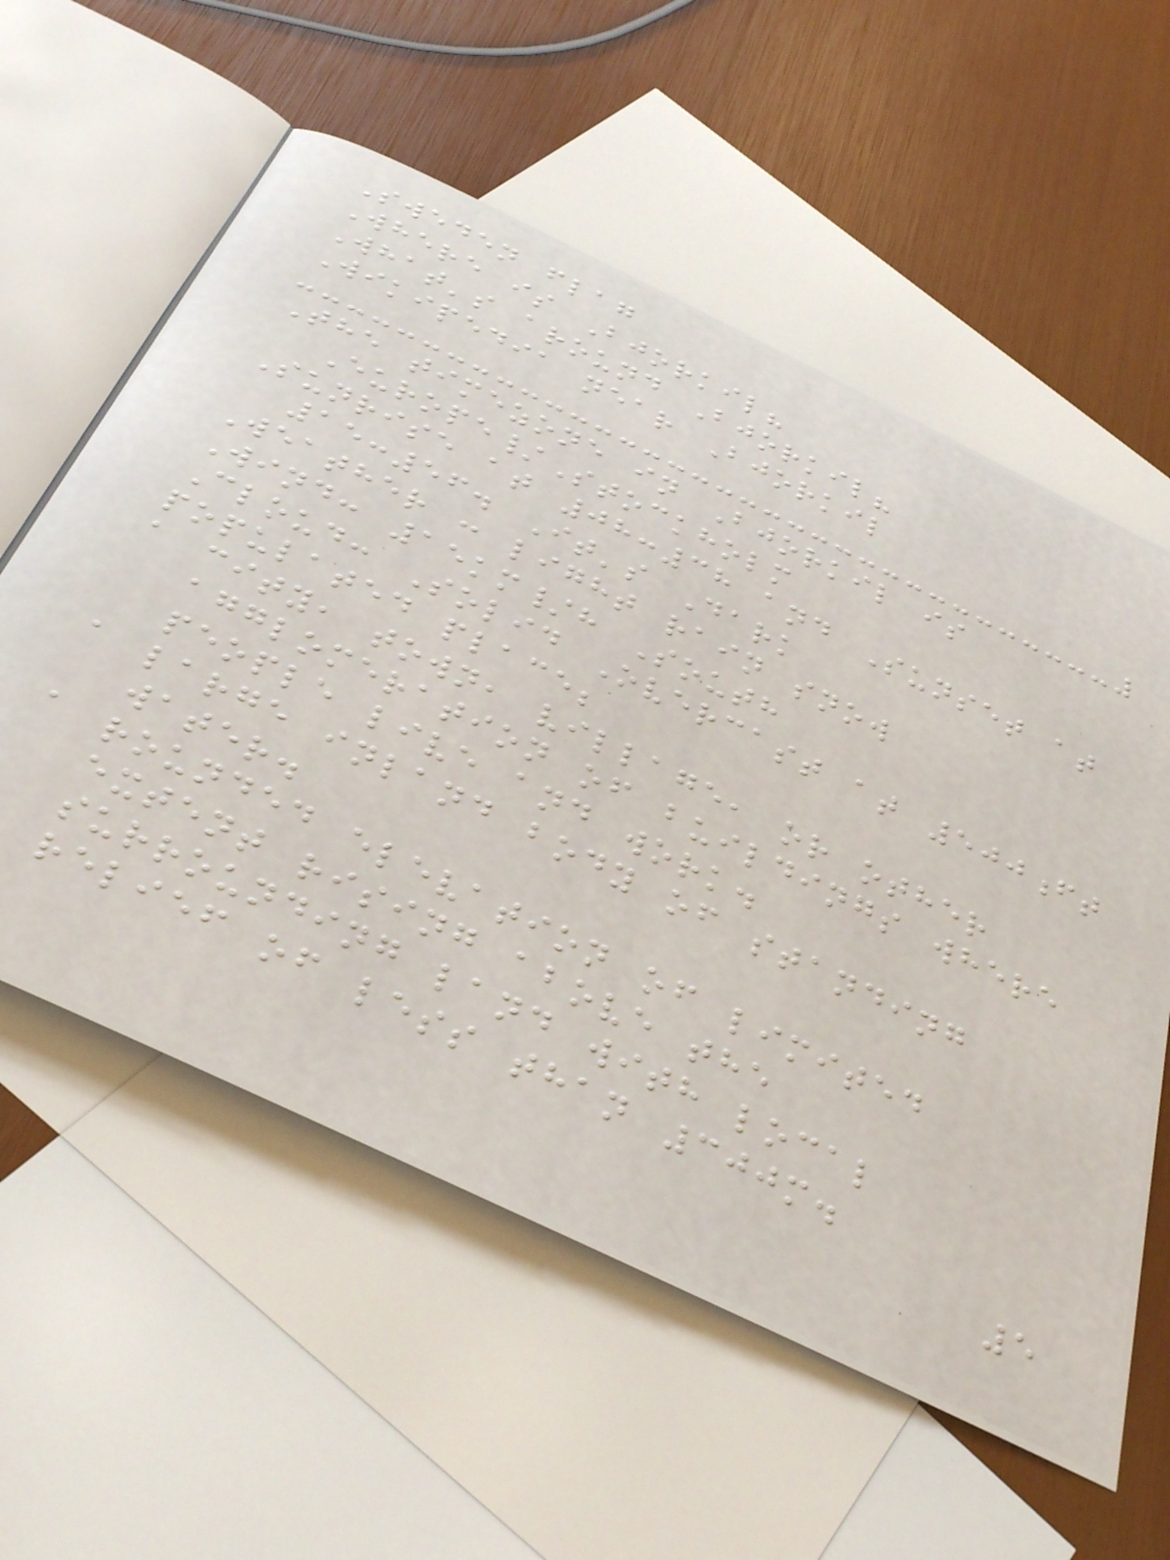Sweden flag
Where is Bjorkil?
What's around Bjorkil?
Wikipedia near Bjorkil
The timezone in Bjorkil is
Europe/Stockholm
Sunrise at 08:38 and Sunset at
15:56. It's Dark
Weather : light rain snow
Wind: 15km/h South
Cloud: Solid Overcast at 500ft
populated place;
a city, town, village, or other
agglomeration of buildings where
people live and work.
a large inland body of standing
water.
a rounded elevation of limited
extent rising above the
surrounding land with local
relief of less than 300m.
5
